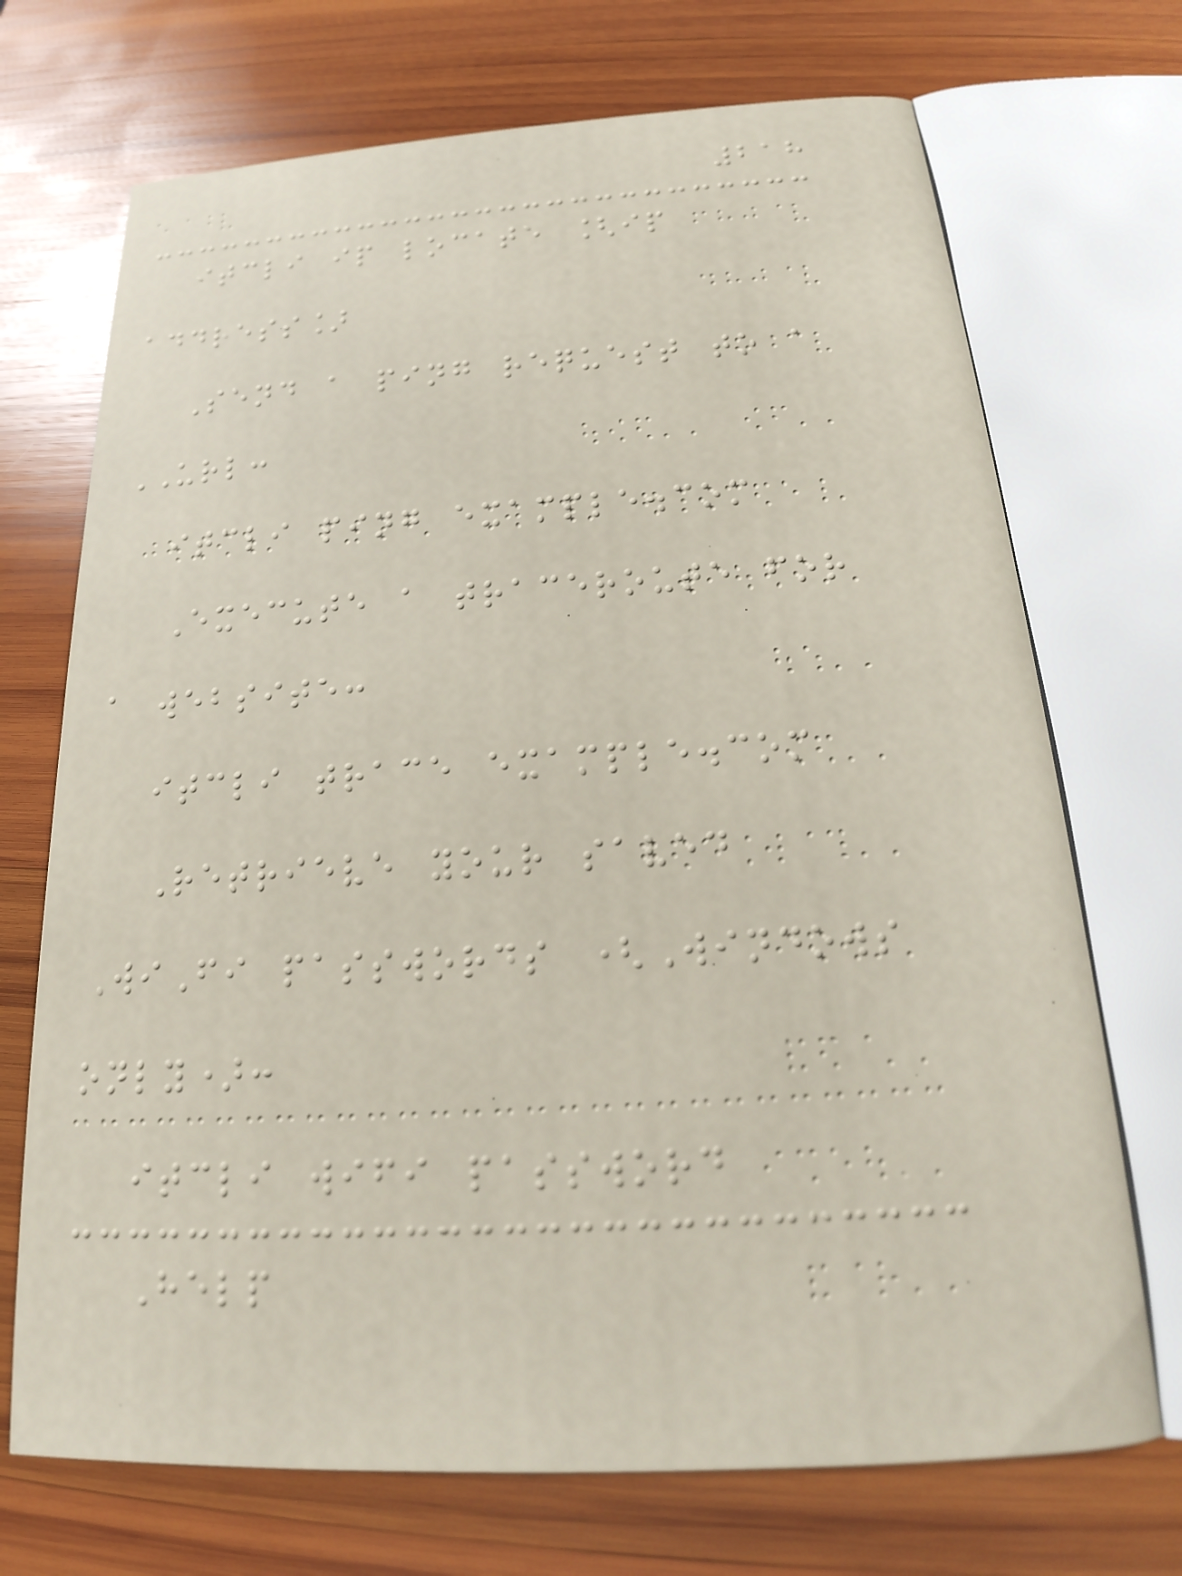218
itcli ip locate [ip
address]
Send a ping request to a
URL:
itcli ping example.com
Execute a traceroute for
a website:
itcli trace example.com
Retrieve your saved
WiFi passwords (Windows
only):
itcli wifi password
Help
